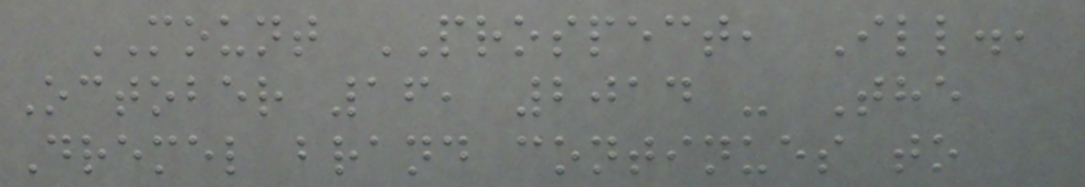MOUNT PROSPECT, Ill.,
October 16, 2014 - The
Dremel brand continues to
